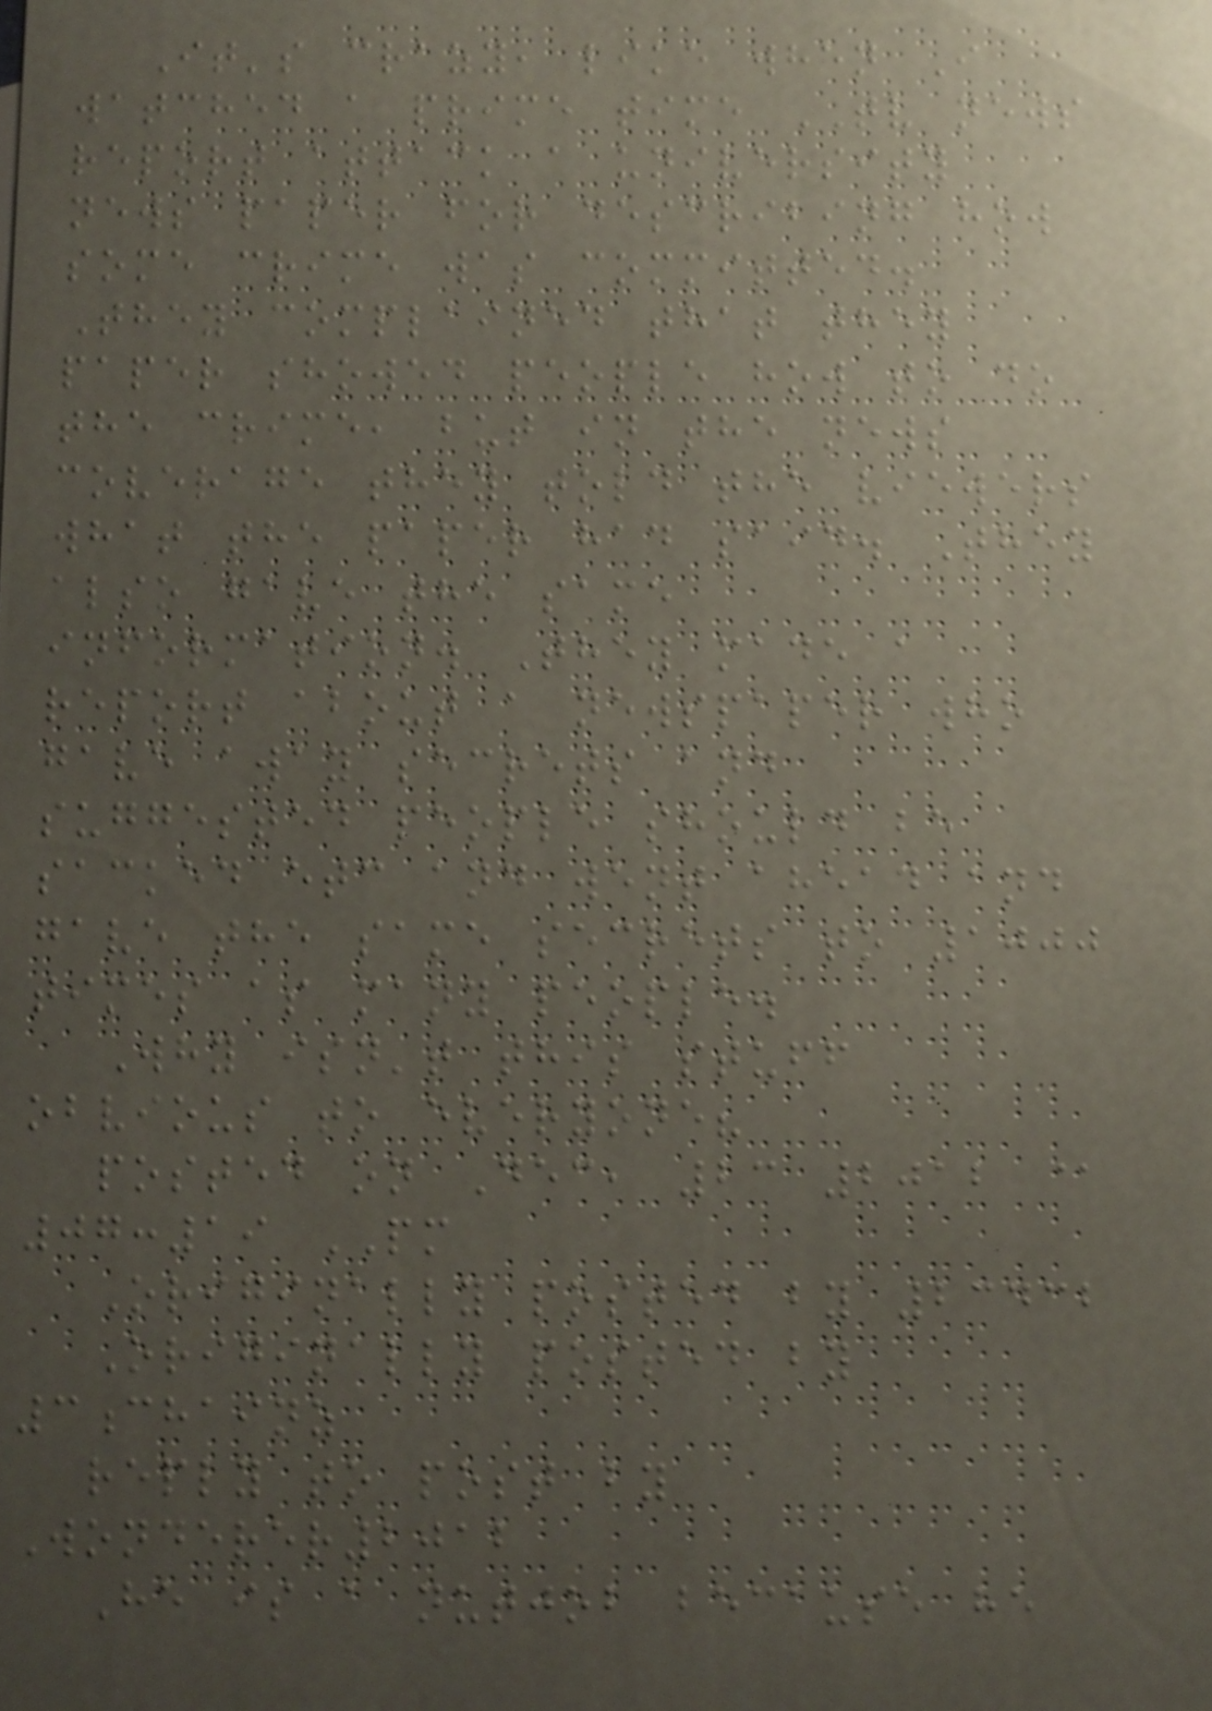It's crazy, like when I
watched a prime time TV news
report attack a university
news paper for describing how
some crime was committed.
They complained that they
paper showed people how to do
the crime, but in the news
coverage they told the viewers
what the paper had said. They
also gave the same
information. They made a
report about a newspaper who
gave away secrets and
suggested people should be
sacked etc and went ahead and
gave the same secrets to 1000
times as many people.
Why isn't this stuff
obvious to everyone?
posted on Dec, 23 2012 @
07:19 PM
Originally posted by 23432
Originally posted by
3chainz
reply to post by
Wonderer2012
He is a nutjob because he
